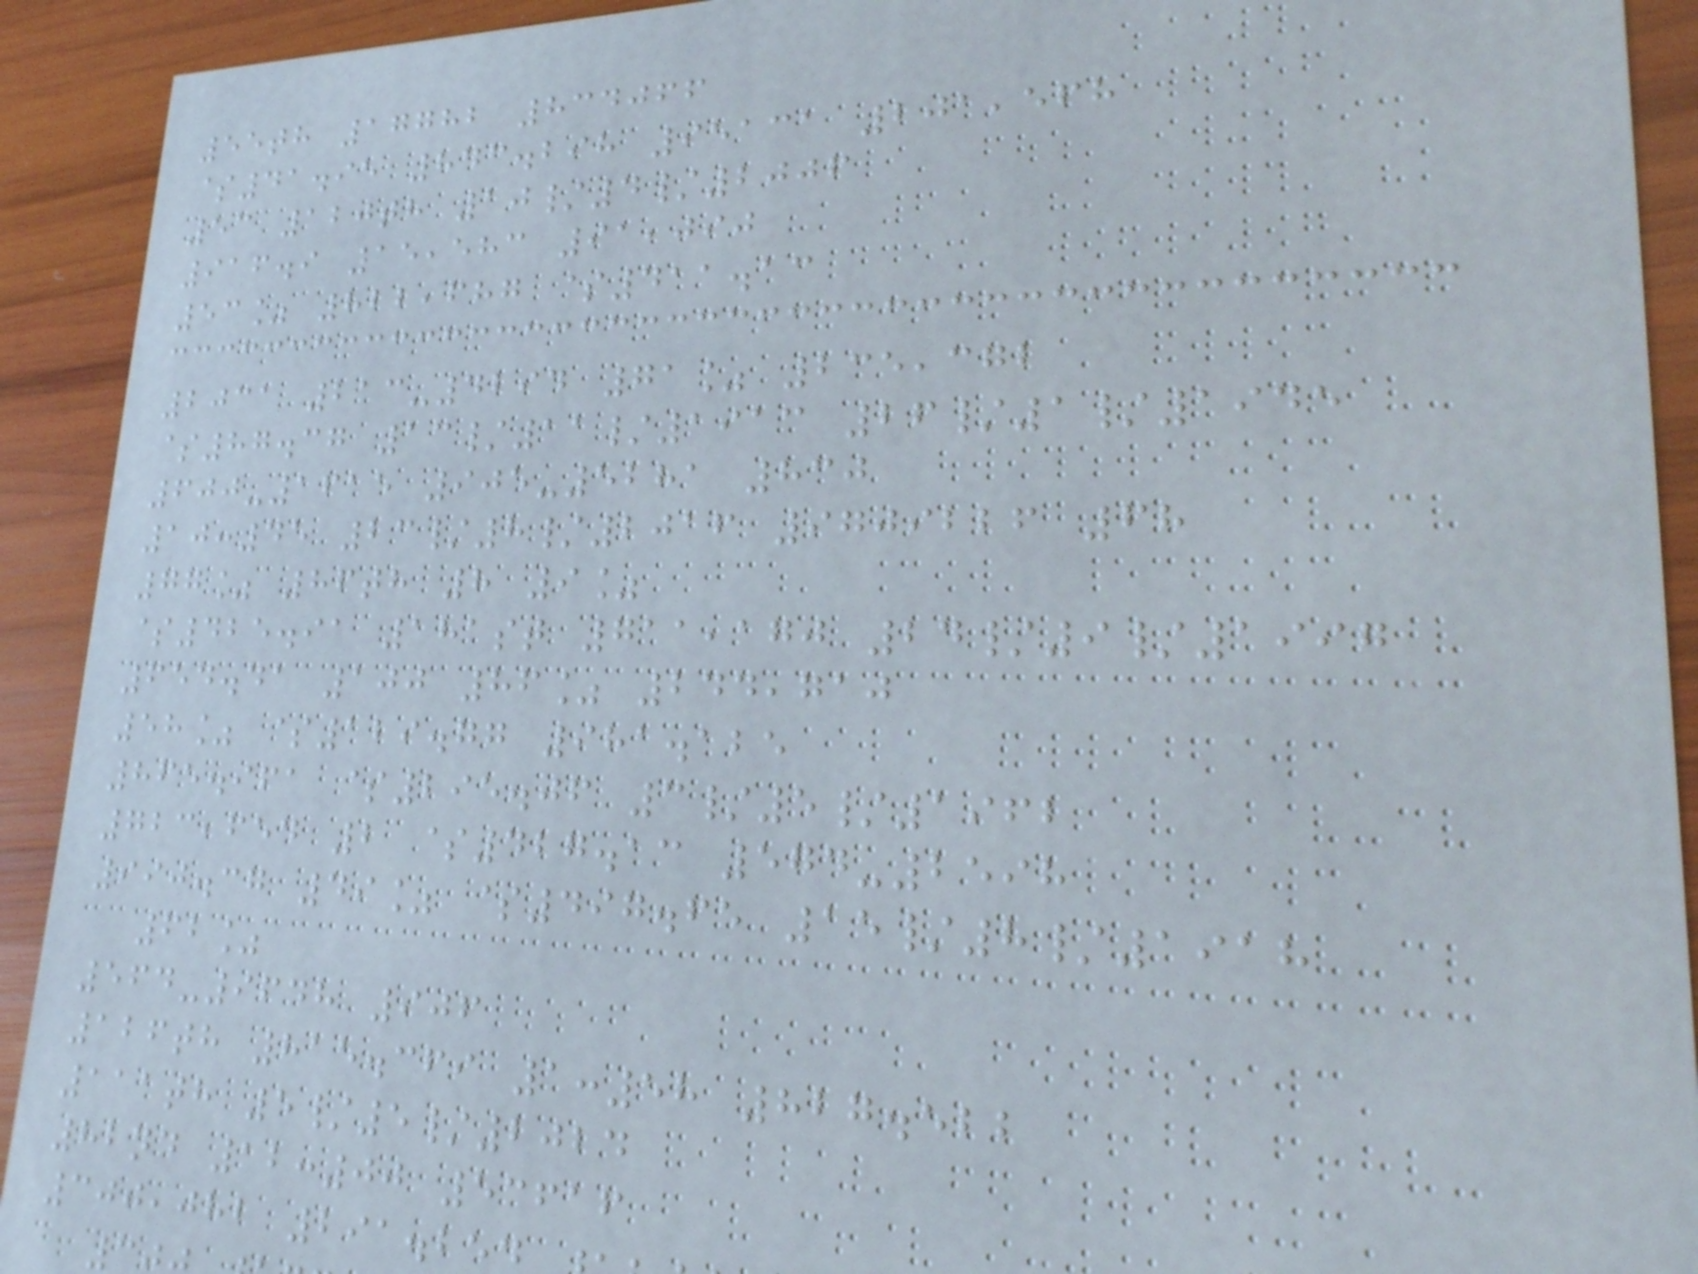55th 17782 834066
$41.95 843.298 95131 201,568
53 120th 10/4/2006
916.9 15,583 91,090
53% 822,687 $411.13
2031 213-4294 71% 235,372
$87.37 13/11/1913 26/1/1945
600-1615 905-5281 830
10:45 23/8/2016 9709226 68
77% 86th 8 9%
$425.91 181st 711,170 24/9/1997
654.41 100 86% 244,710
58% $129.77 981.125
865.961 $295.06 3/5/1962
723,654 2 $427.13 574-2598
990.37 49% $497.65 15/8/1918
62%
564-9648 906
126th 815.369 1:58 827.522
111th 5/5/2024
82nd 12:00 53616
300,082 291.25
